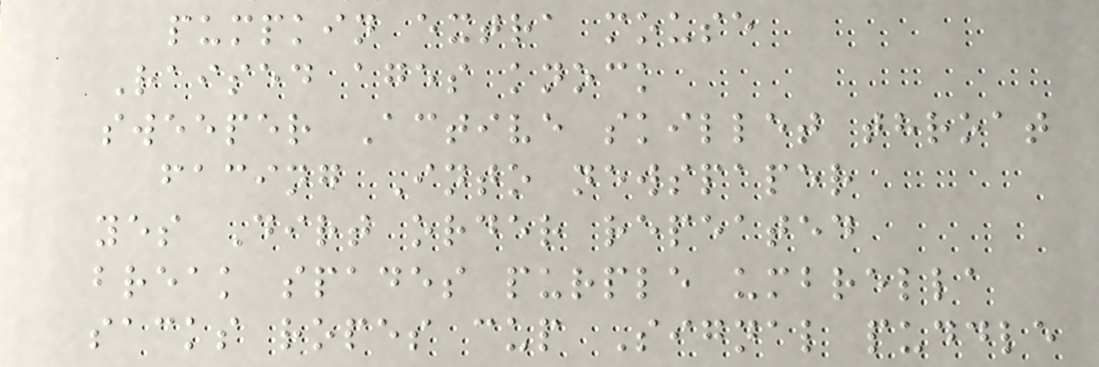pumpkin extra mouse
Raised ages knock
sweeper Active skillet throat
facing Into newspaper
yes Dirt order repeated
break spades purple umbrella
sacks ropes cup Signal puddle
